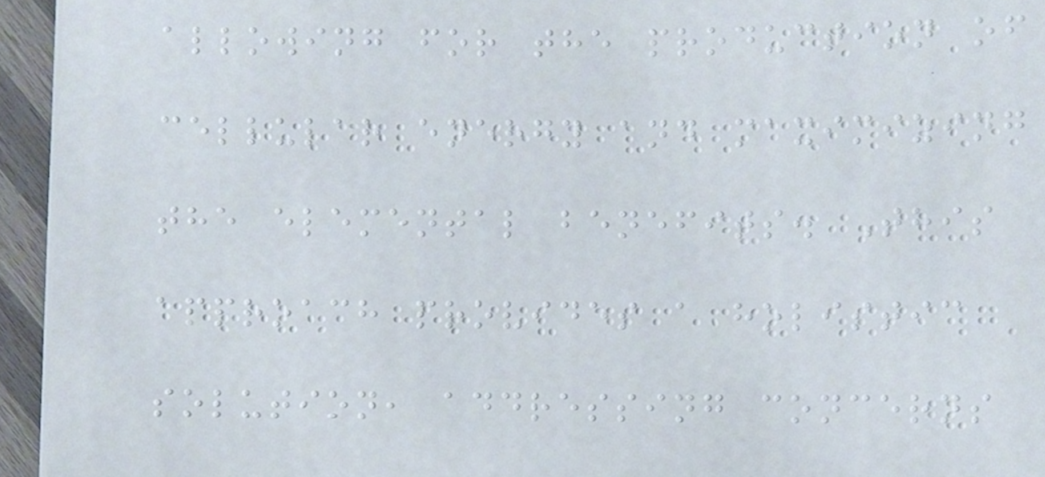allowing for the production of
cellular energy and maximizing
the elemental benefits. This
approach provides a holistic
solution, addressing concerns
